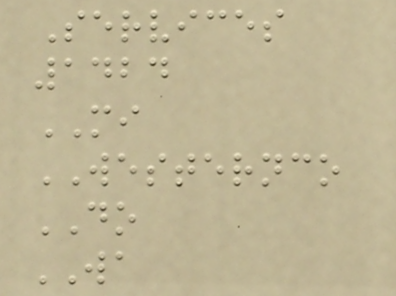Services
1424
MI
WESTERNCO
DO
WA
